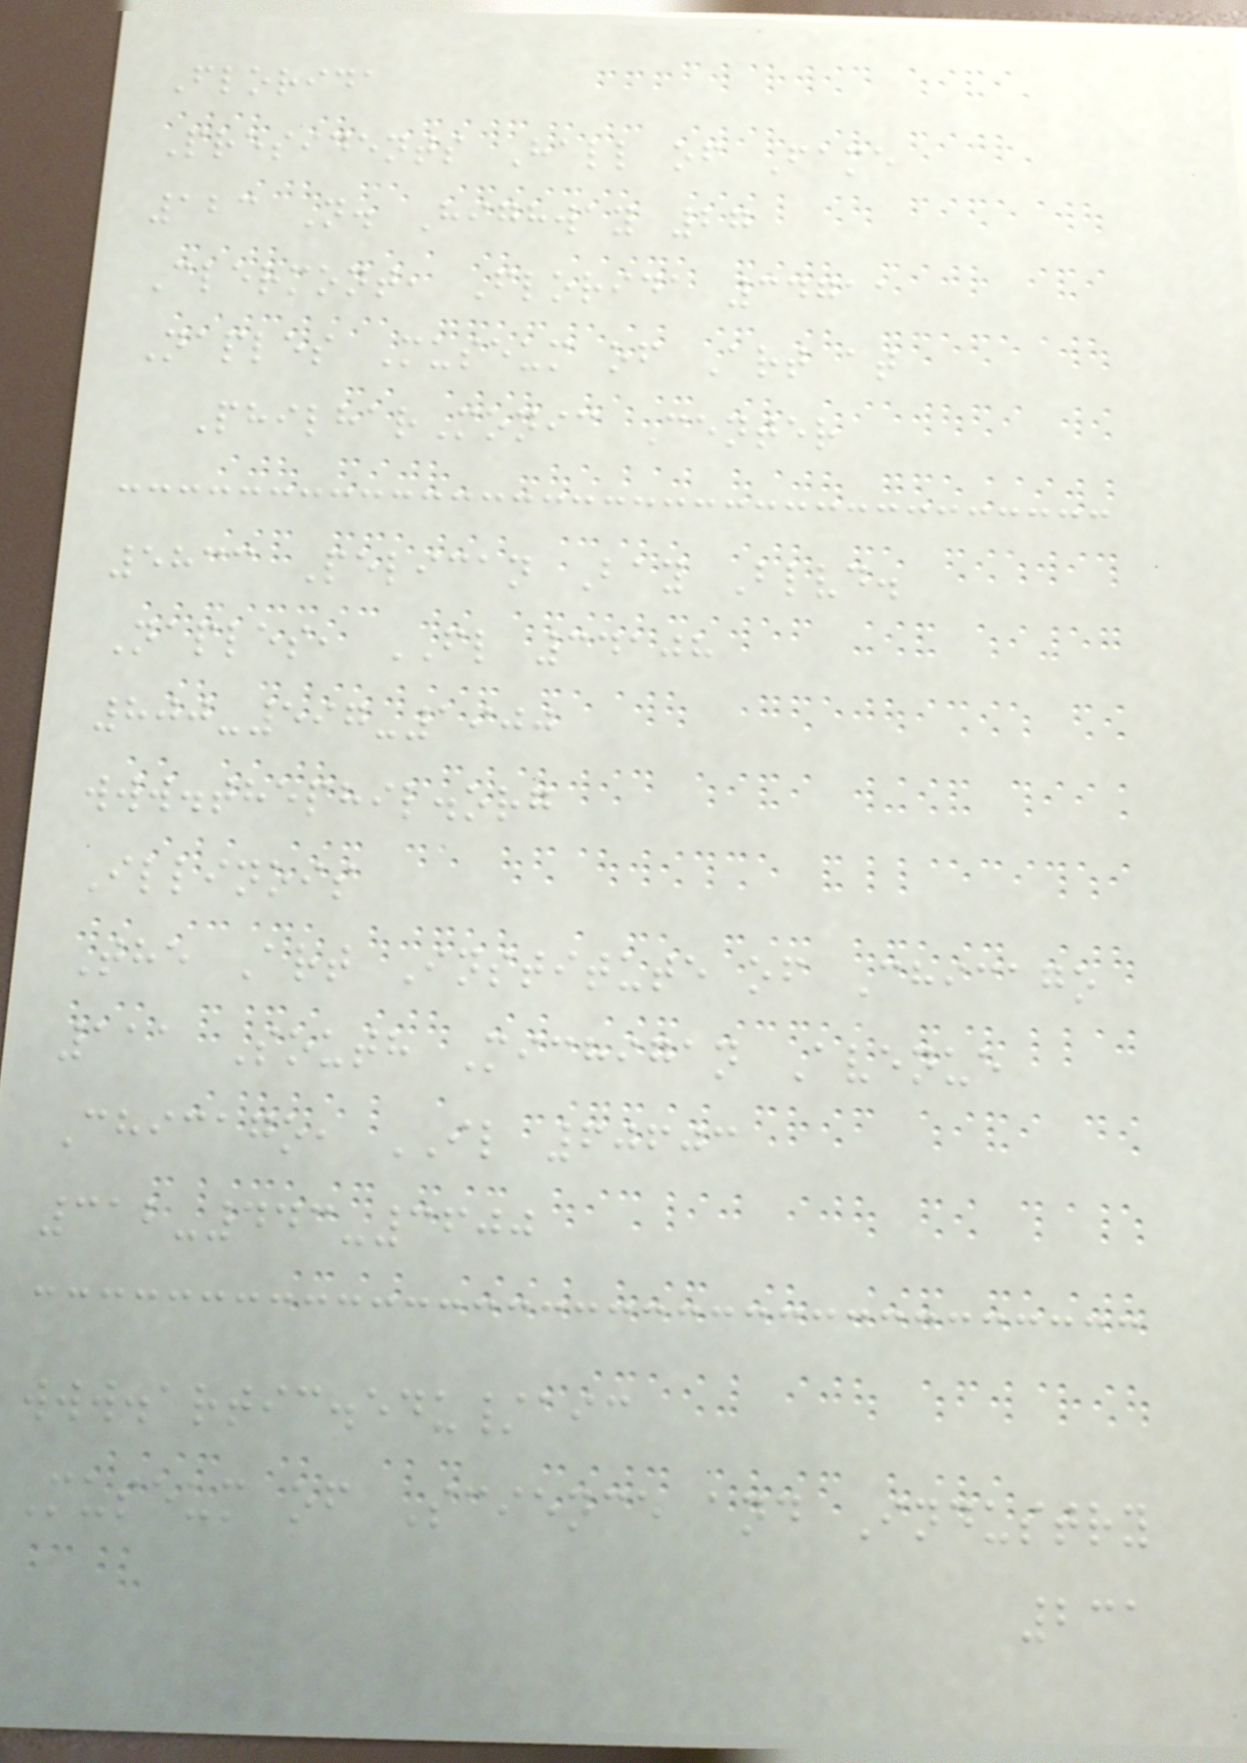Florida
Presidents Hall of Fame
123 N. Highway 27
Clermont, Florida 34711
Naples Museum of Art at
PhilharMonic Center
5833 Pelican Bay Blvd.
Naples, FL 34108
800-597-1900
www.thephil.org
Illinois
The Art Institute of Chicago
111 South Michigan Avenue
Chicago, IL 60603
312-443-3600
www.artic.edu/aic
Museum of Science and Industry
231
